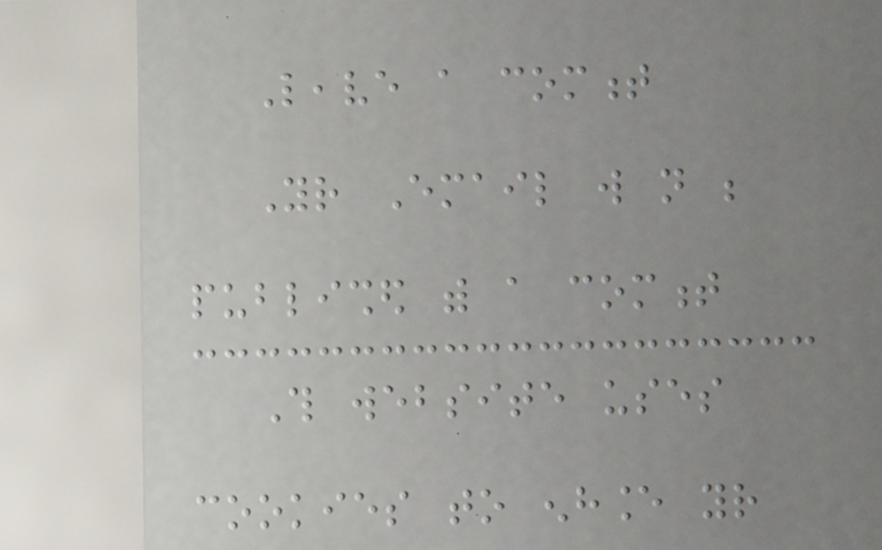Leave a comment
Your Email will not be
published with a comment
This website uses
cookies to enhance your
